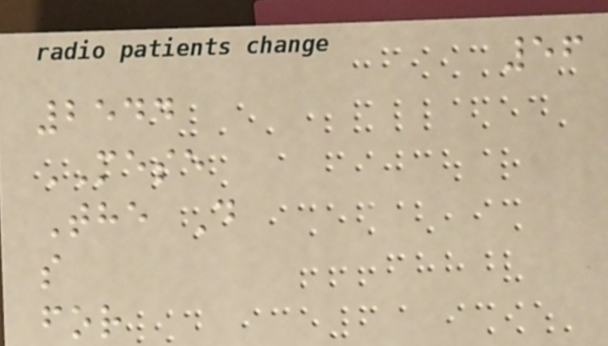56
2544
MESE
The D
s
for
